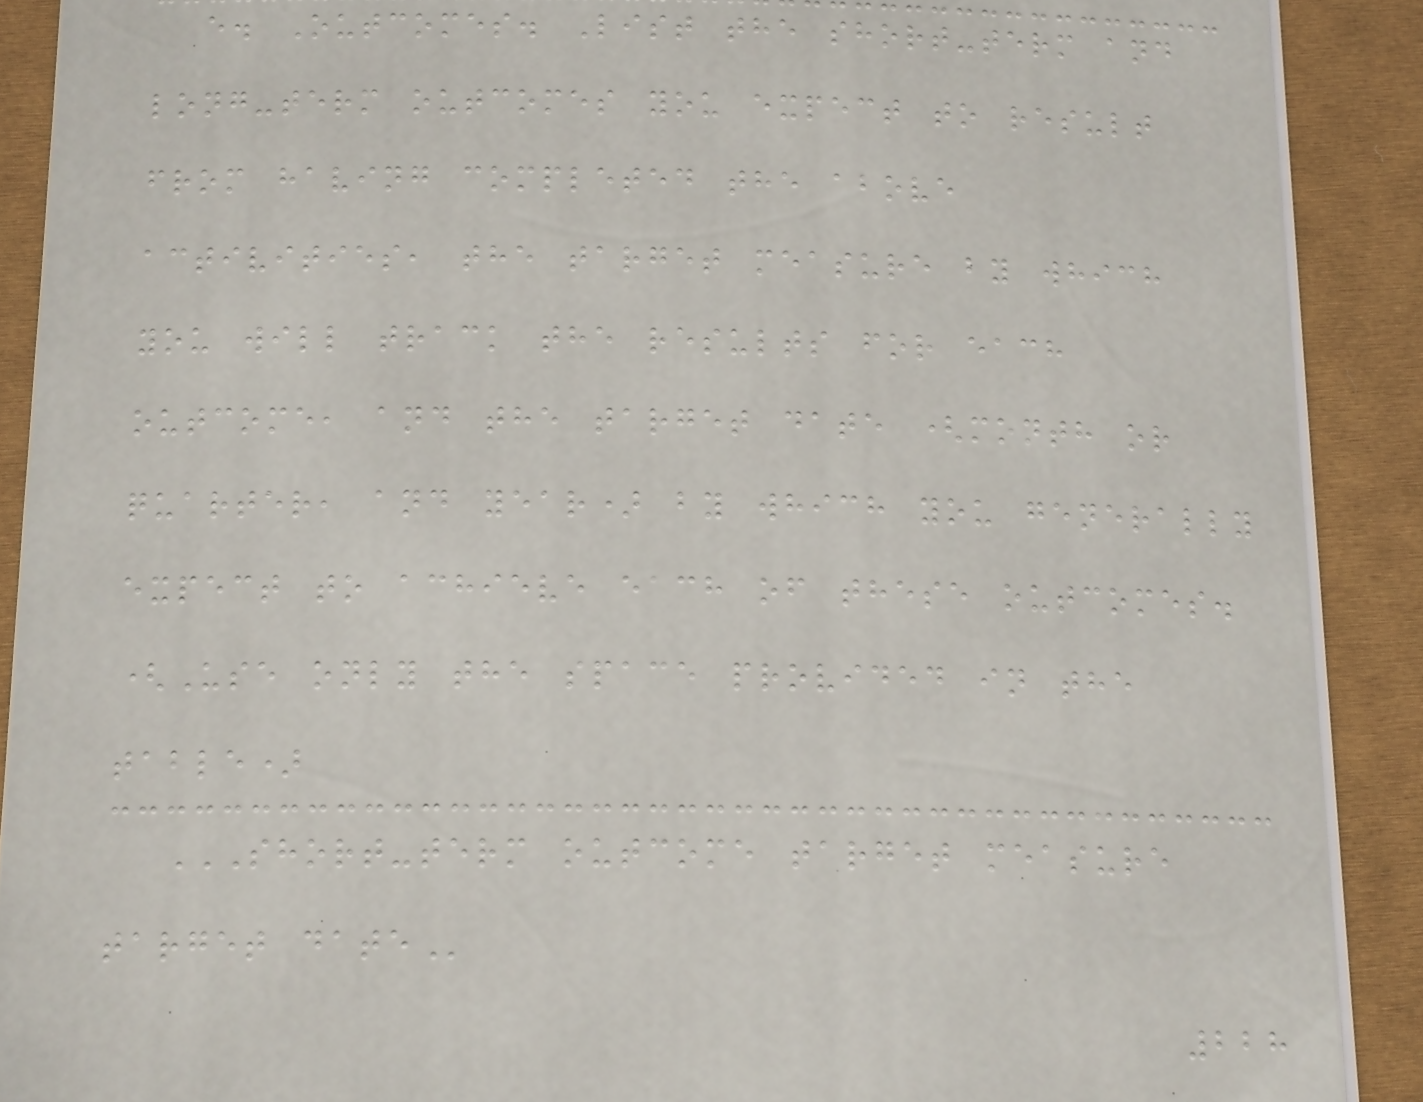e. Outcomes. List the short-term and
long-term outcomes you expect to result
from having completed the above
activities, the target measure by which
you will track the results for each
outcome, and the target date (month or
quarter, and year) by which you generally
expect to achieve each of these outcomes.
(Use only the space provided in the
table)
SHORT-TERM OUTCOME TARGET MEASURE
TARGET DATE
228
